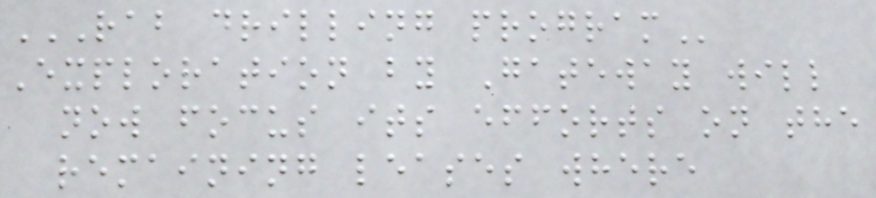RAB DRILLING PROGRAM
Exploration by Gateway will
now focus its efforts on the
remaining leases where
